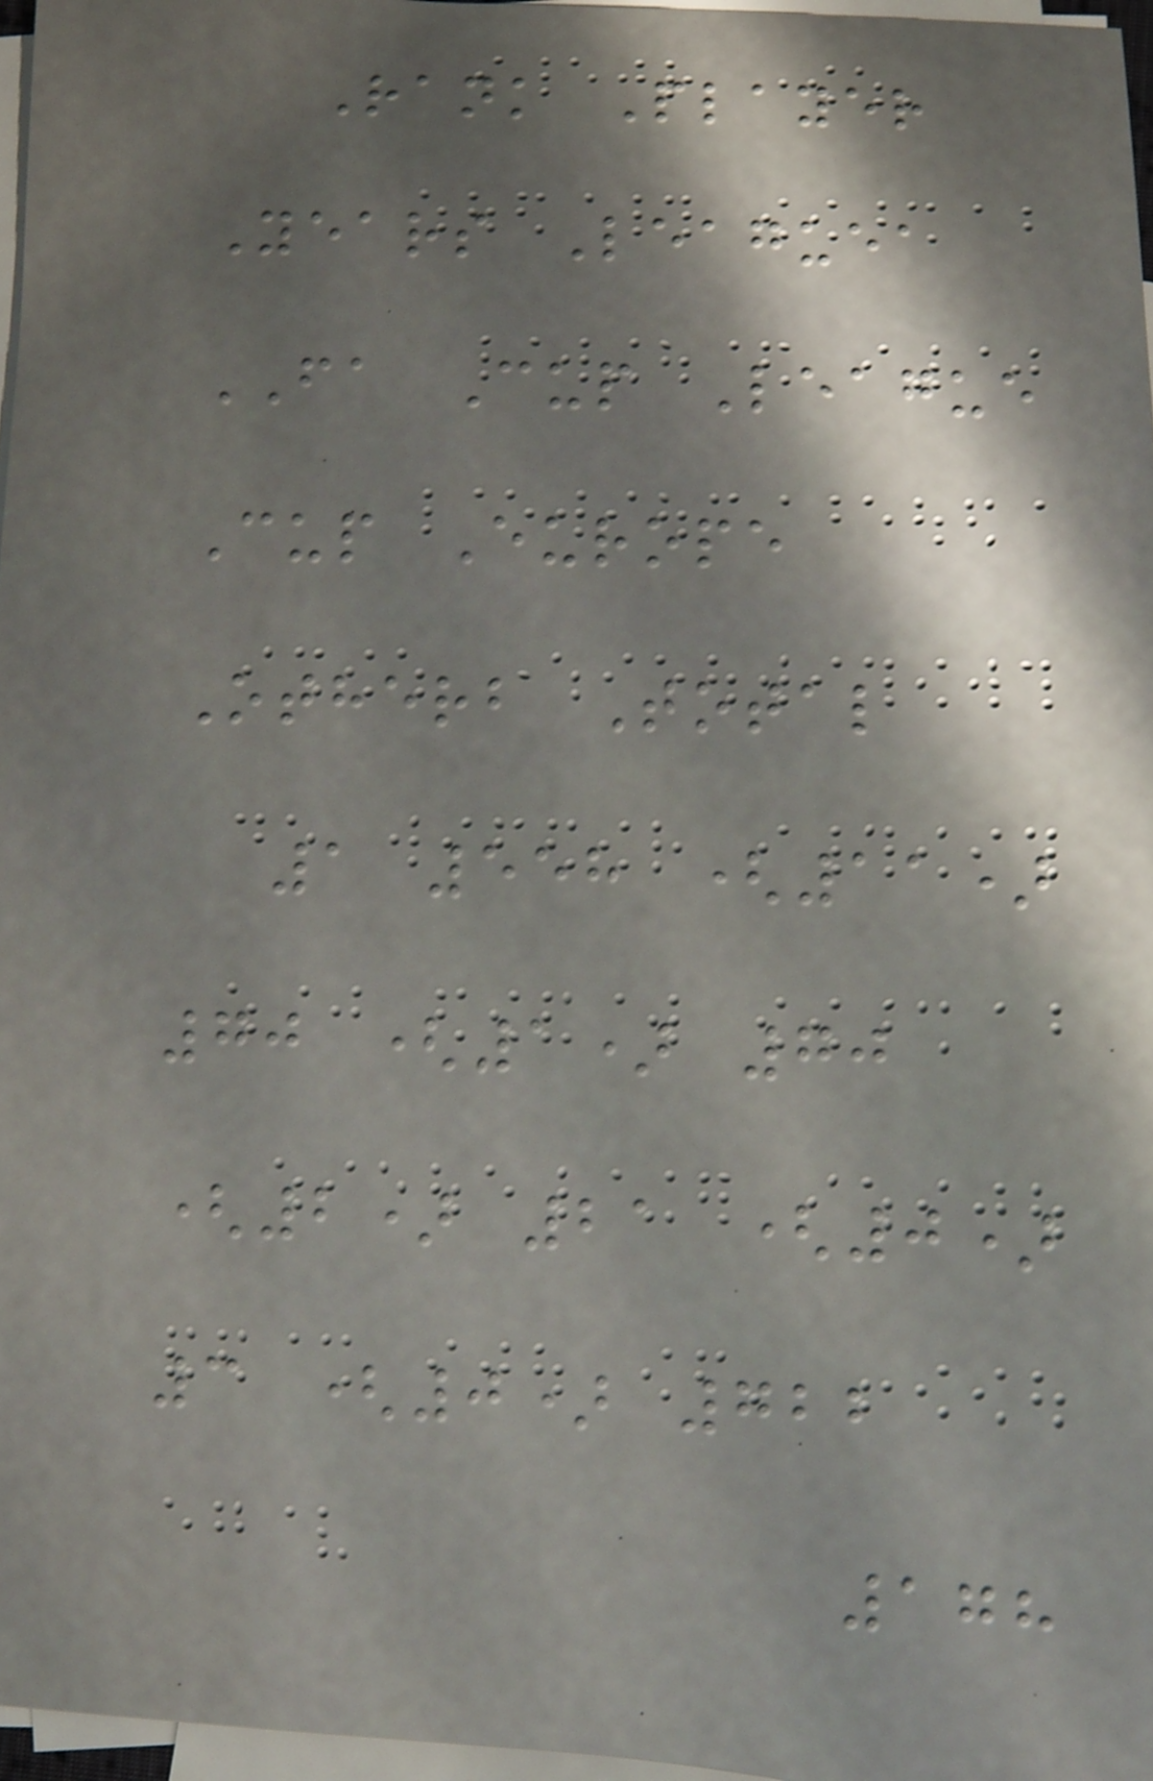Rank Player
Years Leaguea
FA Cup League
Cup Europe
Otherb Total
1 558 (11)
70 (1) 70
(2) 21 (0)
3 (0) 722
178
